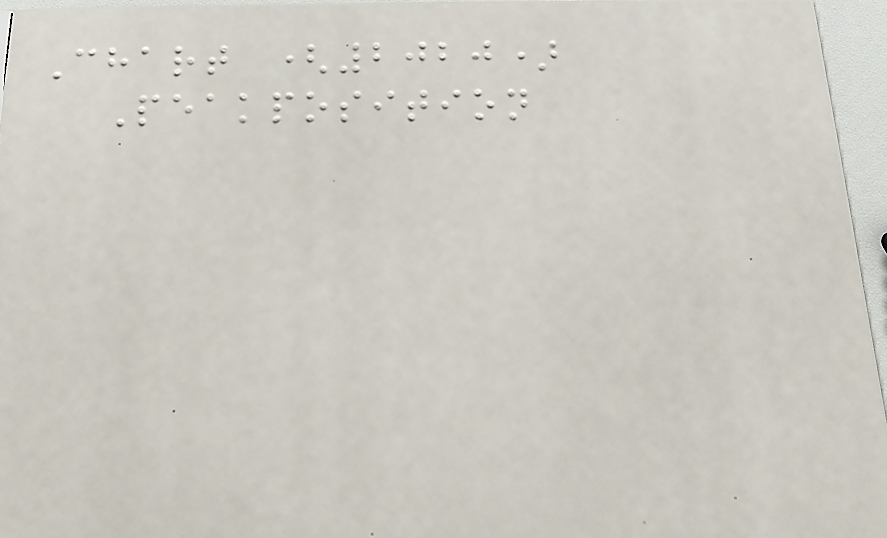Chart (2020)
Peakposition
